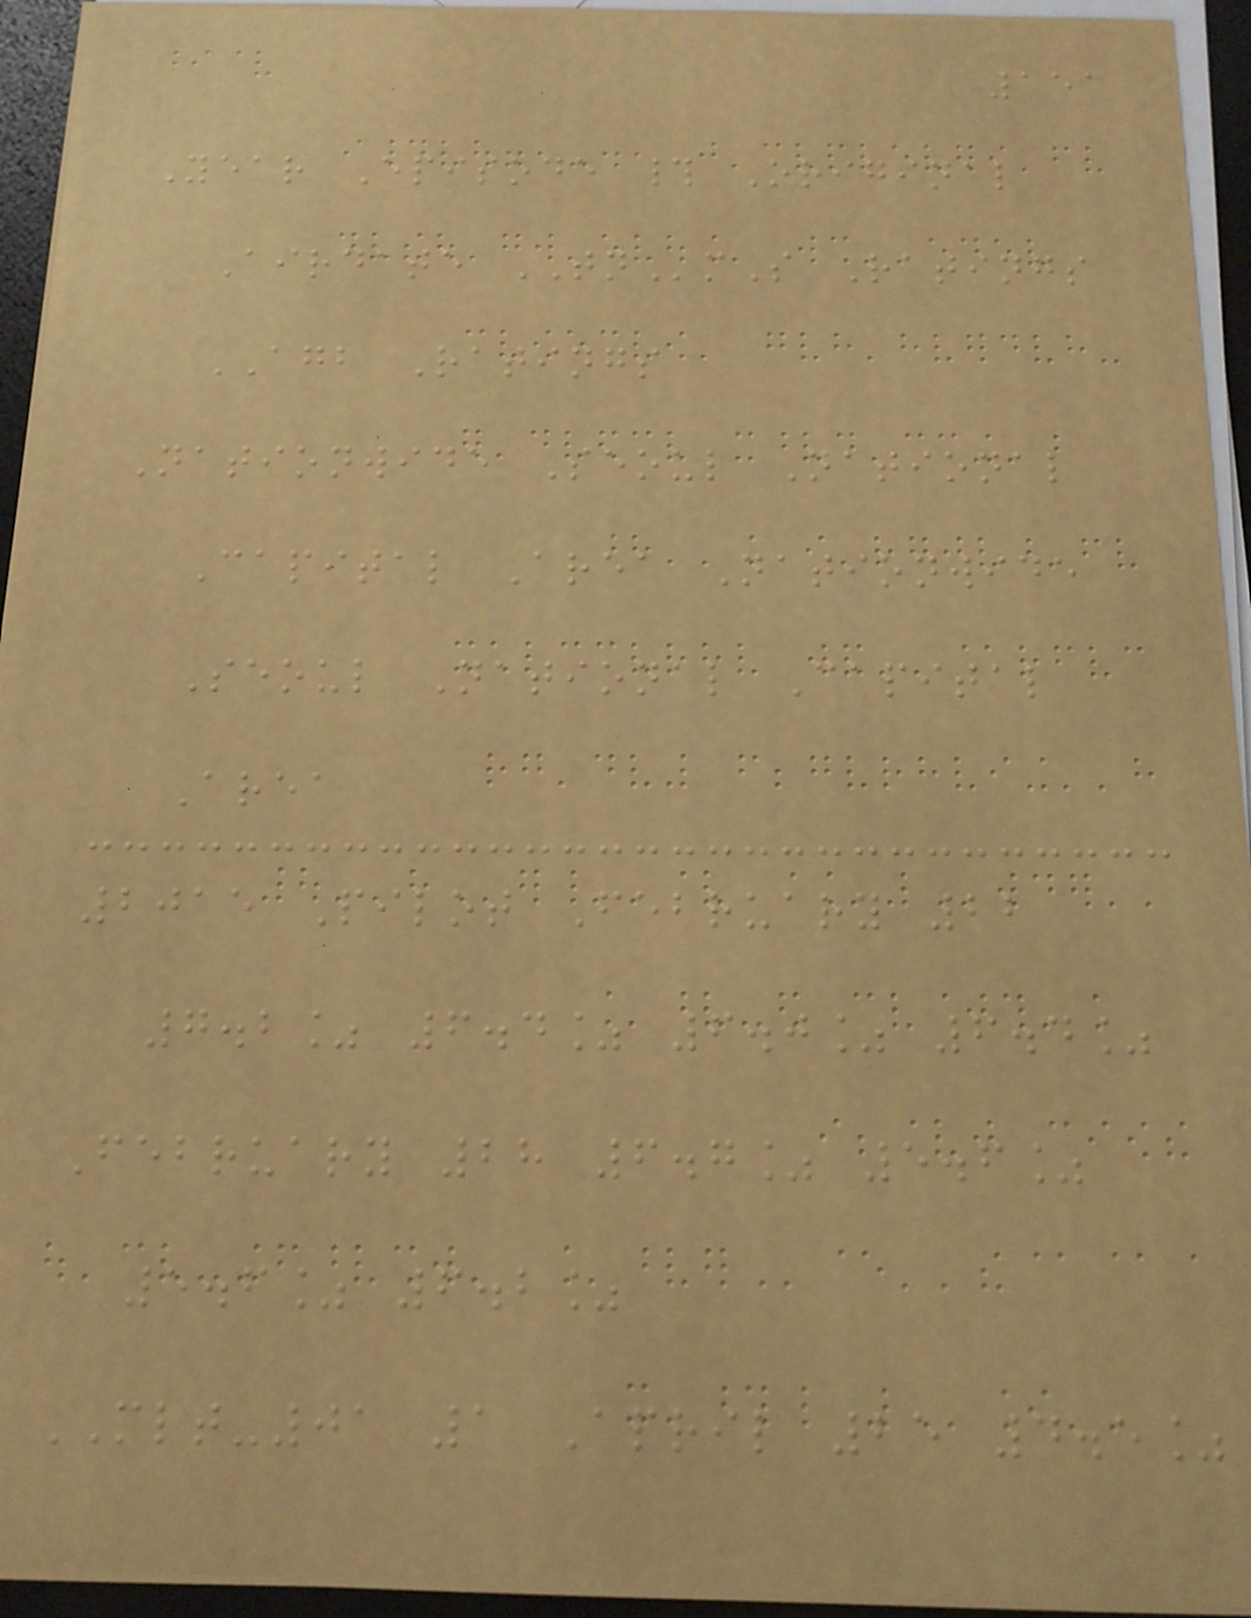151
Year Episode # Original
Airdate TNmS Ratings
AGB Ratings
Nationwide Seoul National
Capital Area Nationwide
Seoul National Capital
Area
2015 Pilot February 22
7.2% 6.4% 6.0% 6.4%
February 28 6.7% 5.6%
5.6% 6.2%
MLT-01 1 April 25 4.5%
